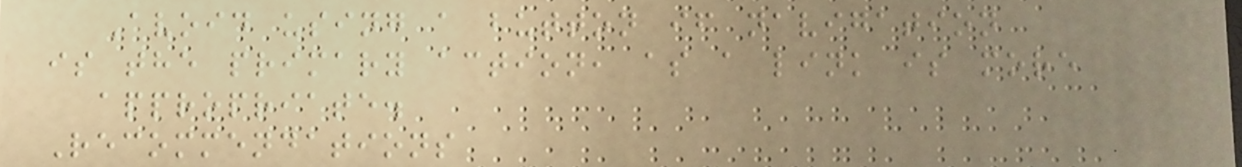Avoid using a button if navigation
is the primary action, as a link is more
appropriate.
Recommendations
